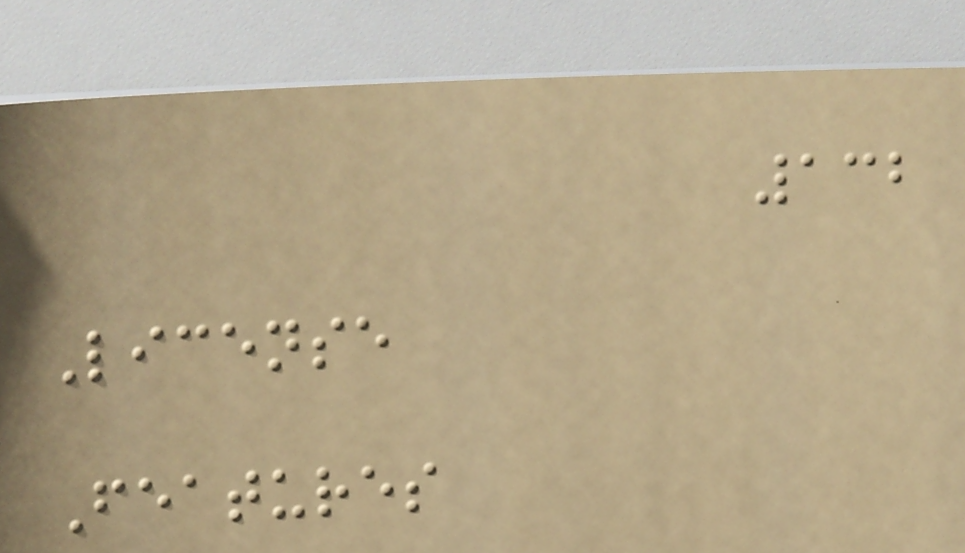132
License
Features
